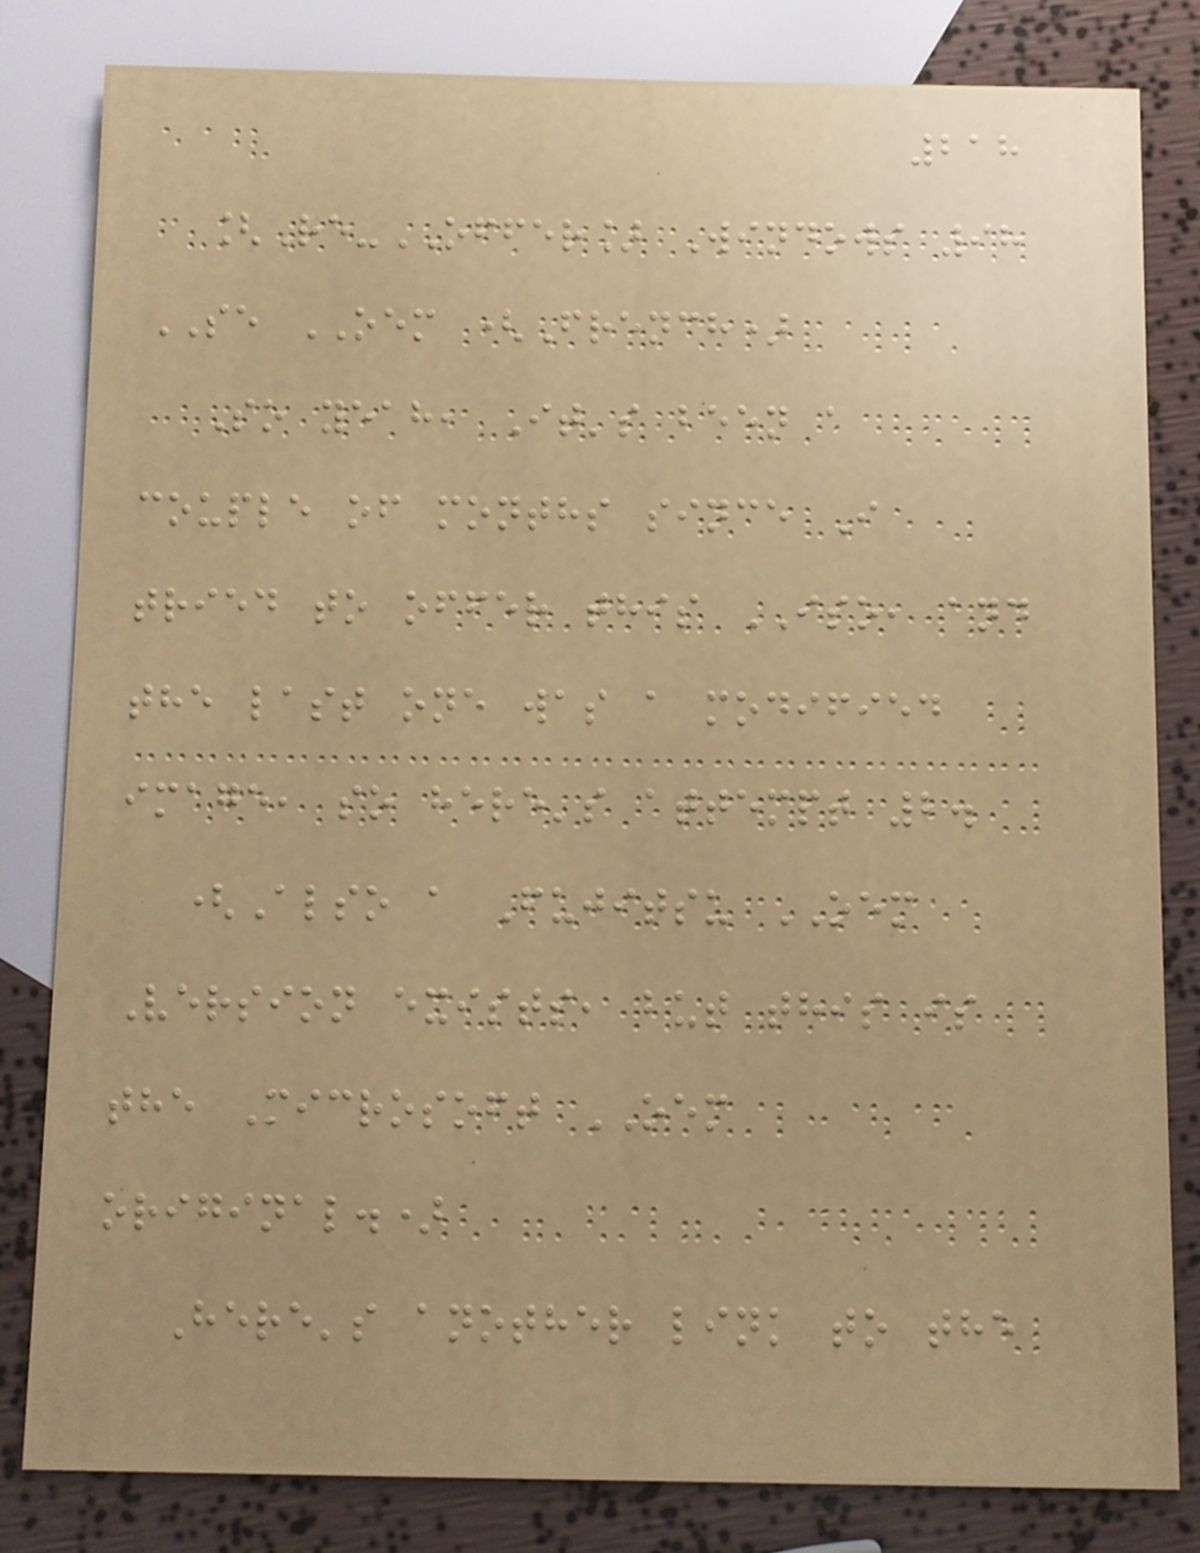218
[Re-OFFER] Windows 98
SE OEM (French)
So yeah, It's been a
couple of months since I
tried to offer this ISO, and
the last one was a modified
image, so here's attempt 2.
(Also a Fujitsu OEM
Version exists, but this is
the Microsoft OEM
original.)
Here's another link to the
